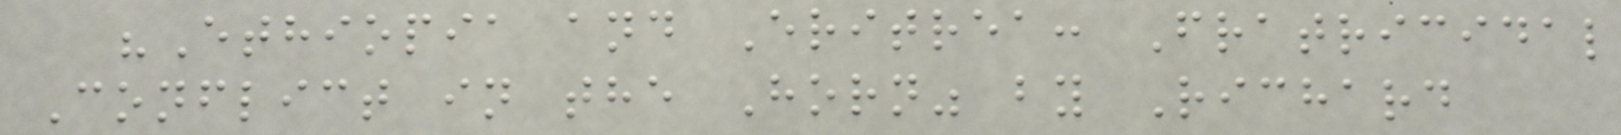"Ethiopia and Eritrea: Fratricidal
Conflict in the Horn" by Richard
